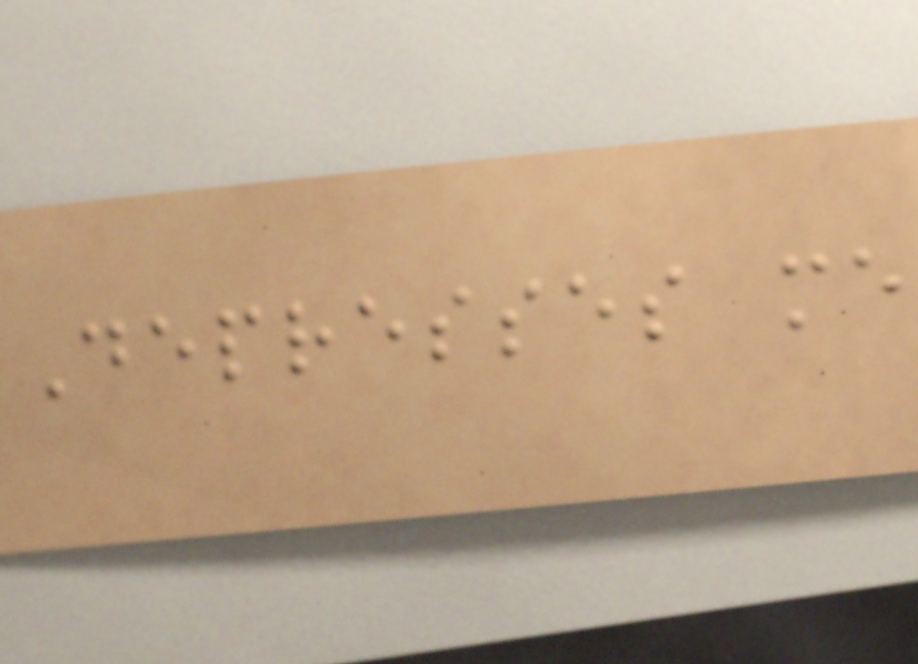Depresses me
